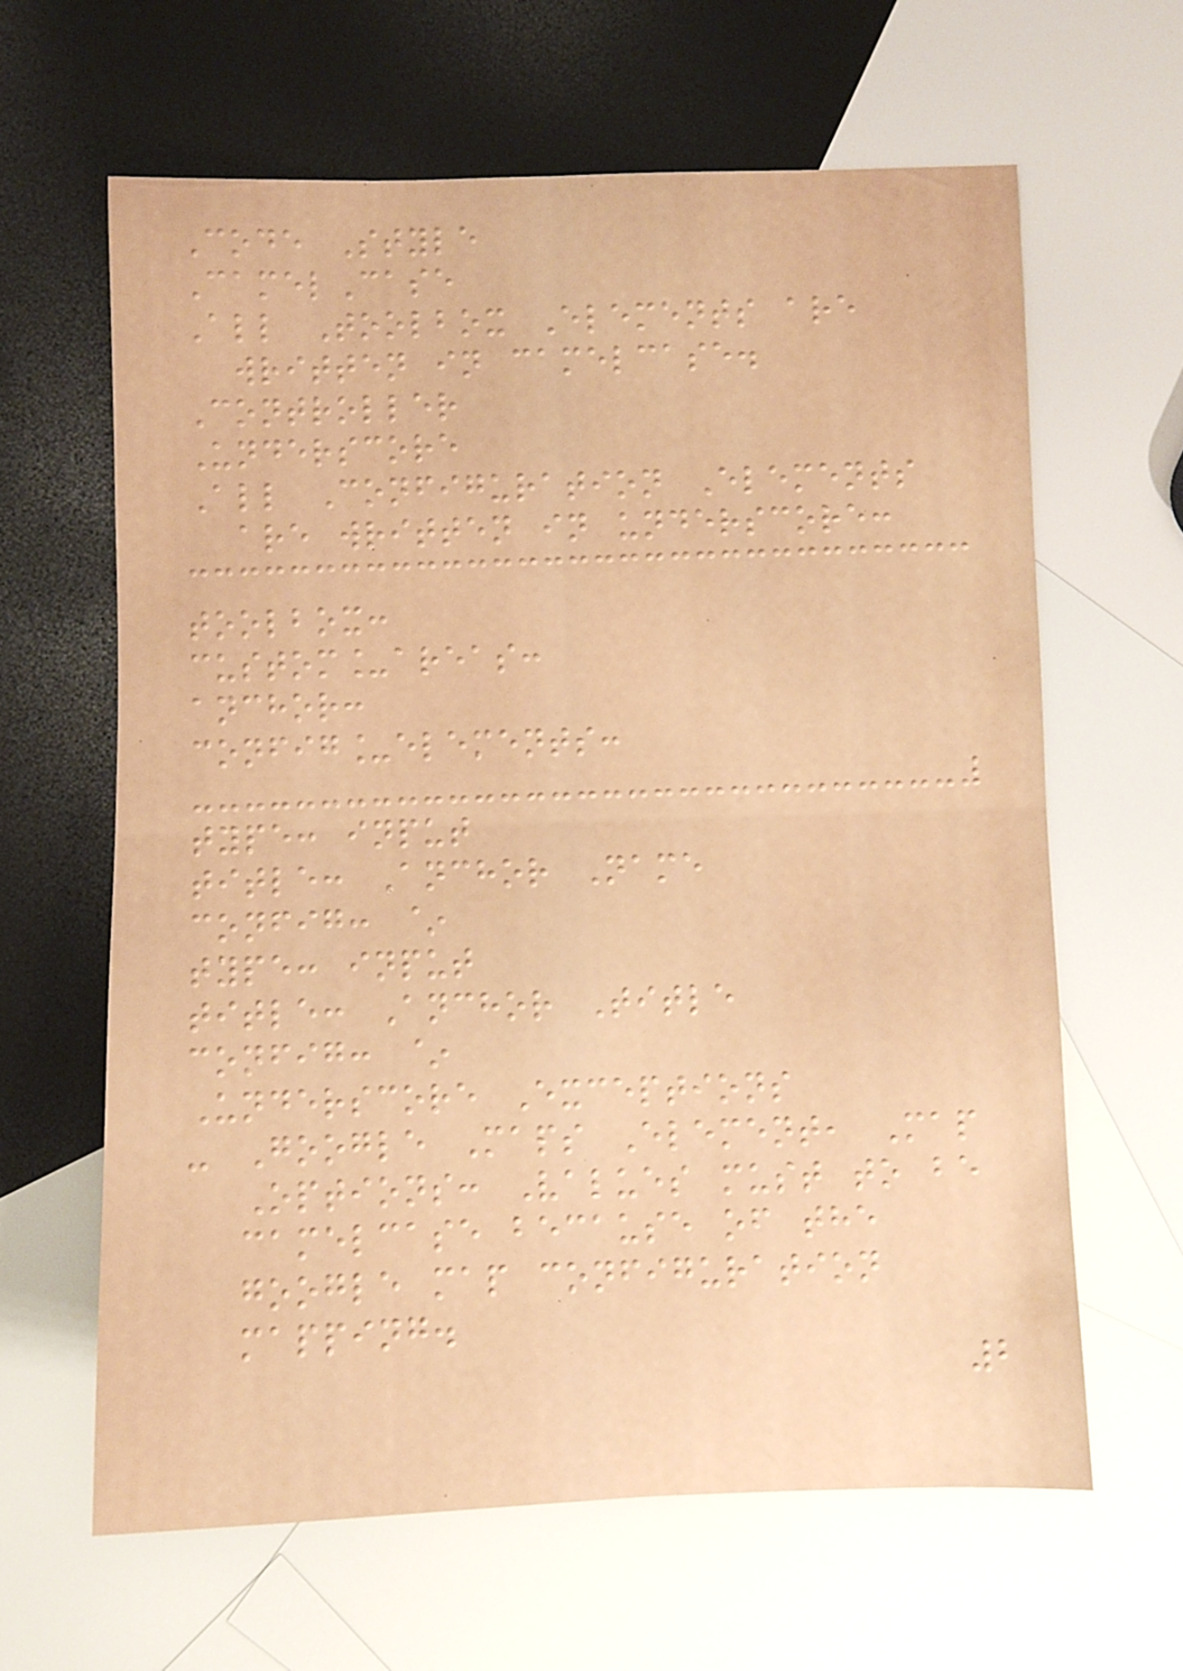Code Style
CamelCase
All Toolbox Elements are
written in camelcase.
Controller
Underscore
All Configuration Elements
are written in underscore:
toolbox:
custom_areas:
anchor:
config_elements:
type: input
title: Anchor Name
config: ~
type: input
title: Anchor Title
config: ~
Underscore Exceptions
- Google Maps Element, Map
Options: Values must to be
camelcase because of the
google map configuration
mapping.
2
